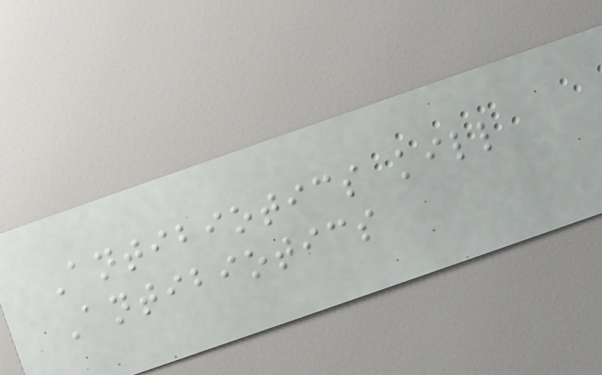Antibiotics kill
Antibiotics
